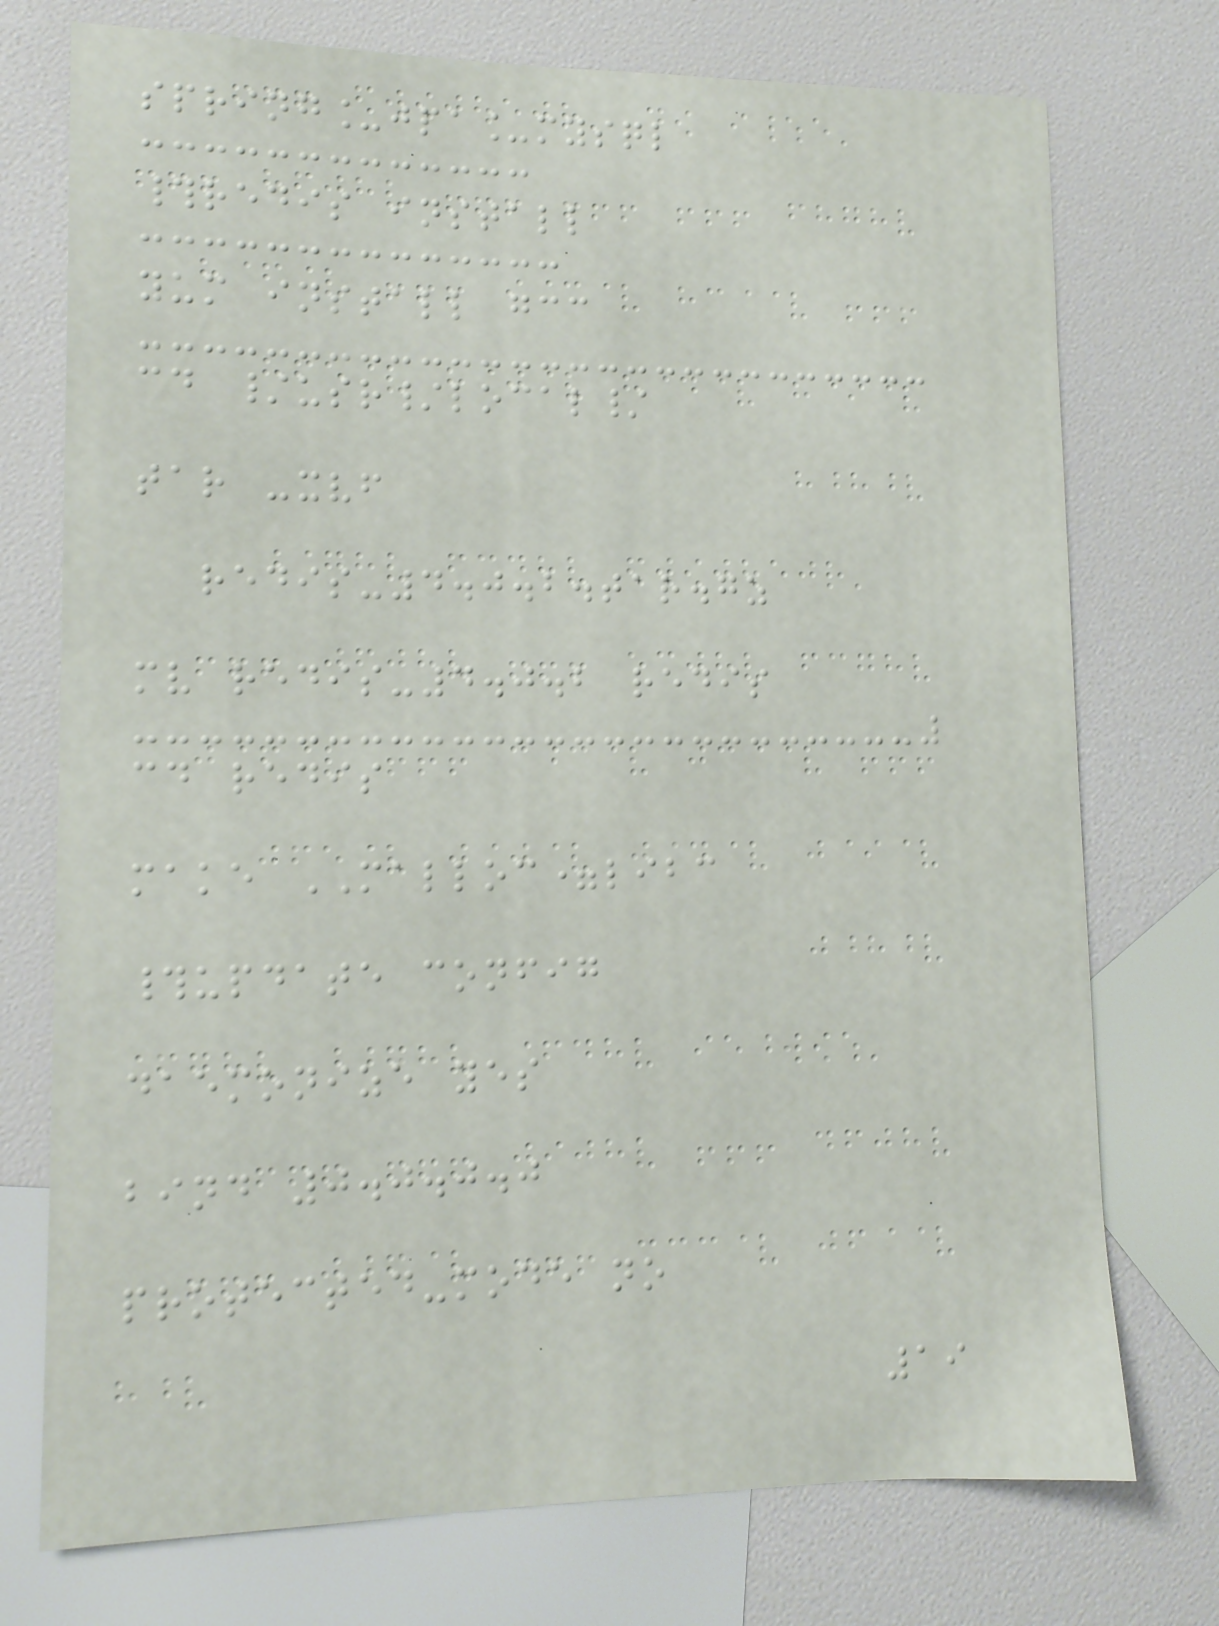spring_jpa_mysql
#redis install
yum install gcc
cd /usr/local/
tar -xvf
redis-4.0.2.tar.gz
mv redis-4.0.2 redis
cd redis
make MALLOC=libc
#update config
daemonize yes
bind 0.0.0.0
protected-mode no
19
